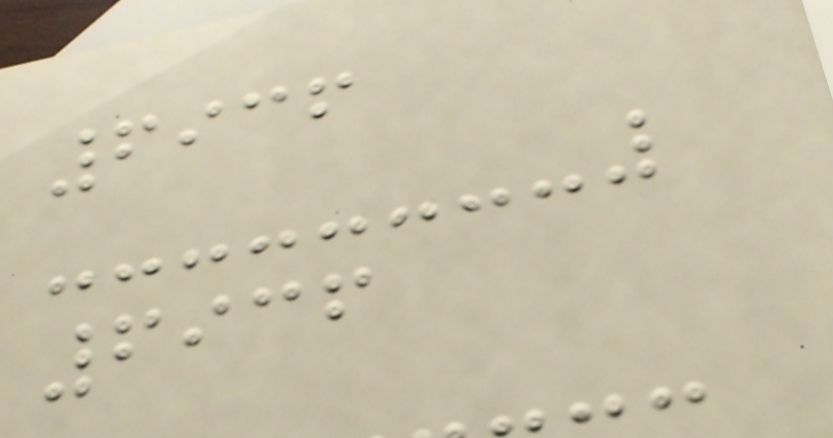6936
6936
